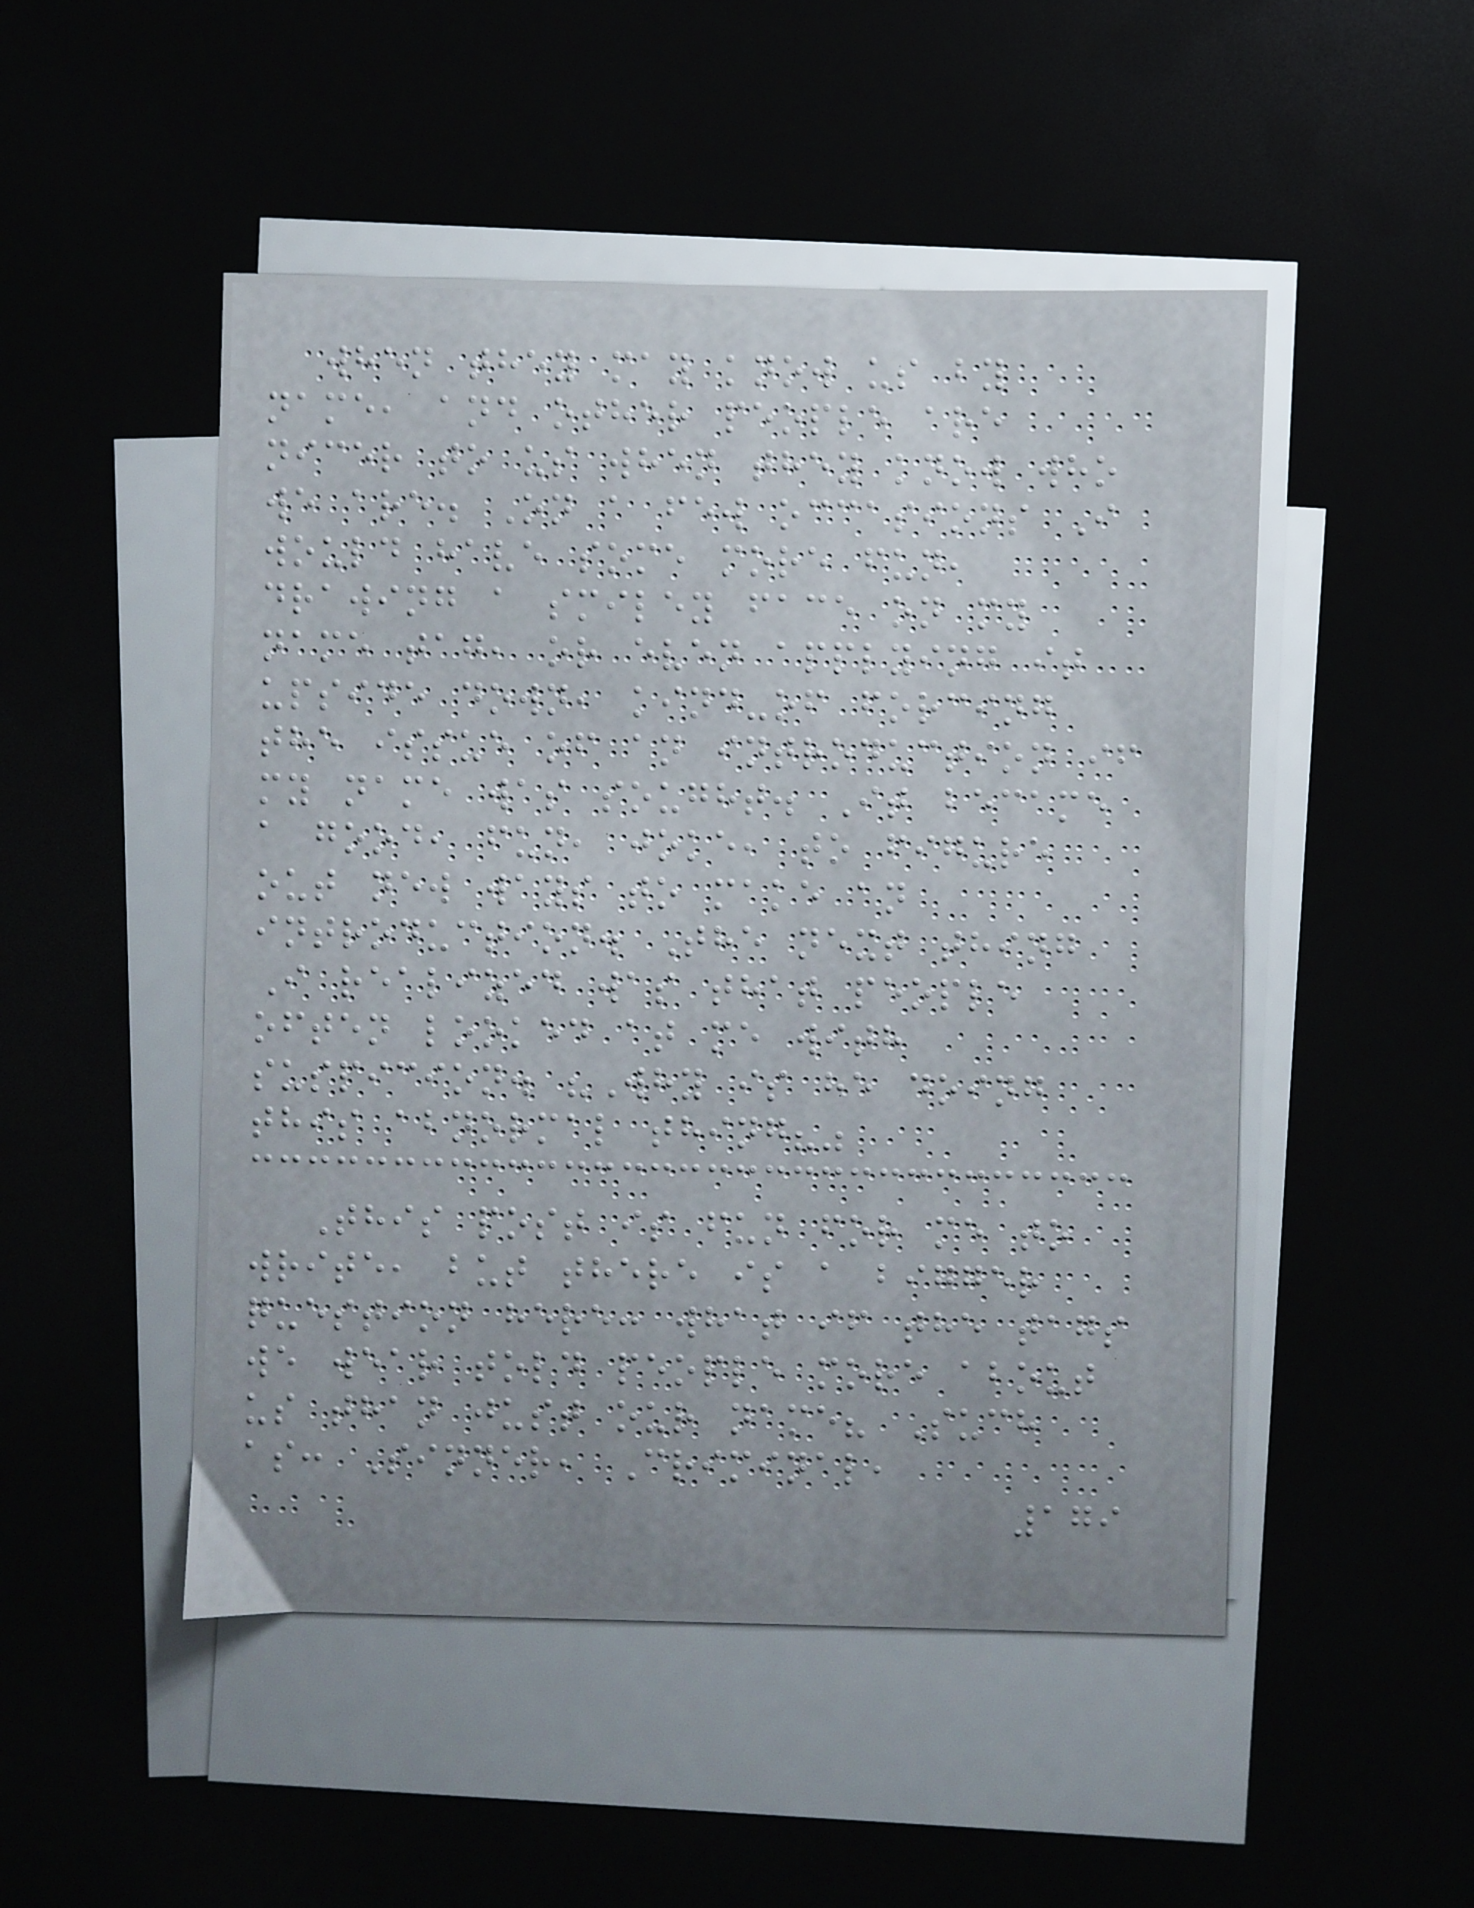when they may know us by
name, and other people are
nicer to us when they know who
we are. On a few occasions I
would have some more fun,
drawing a smiley face on my
name tag, or even applying it
upside down, kind-of forcing
the issue of an introduction if
my name was sought. It became
a good, fun, joke, to figure
out new ways to make an
introduction. The next thing
I realized was that people
often looked at me with
suspicion. "Why is he doing
this abnormal thing?"
This post is fun for me to
write, but there is a bigger
question here: what if the tags
we wear told people more about
us than just our name? Such
as: Sinner, Criminal,
179
